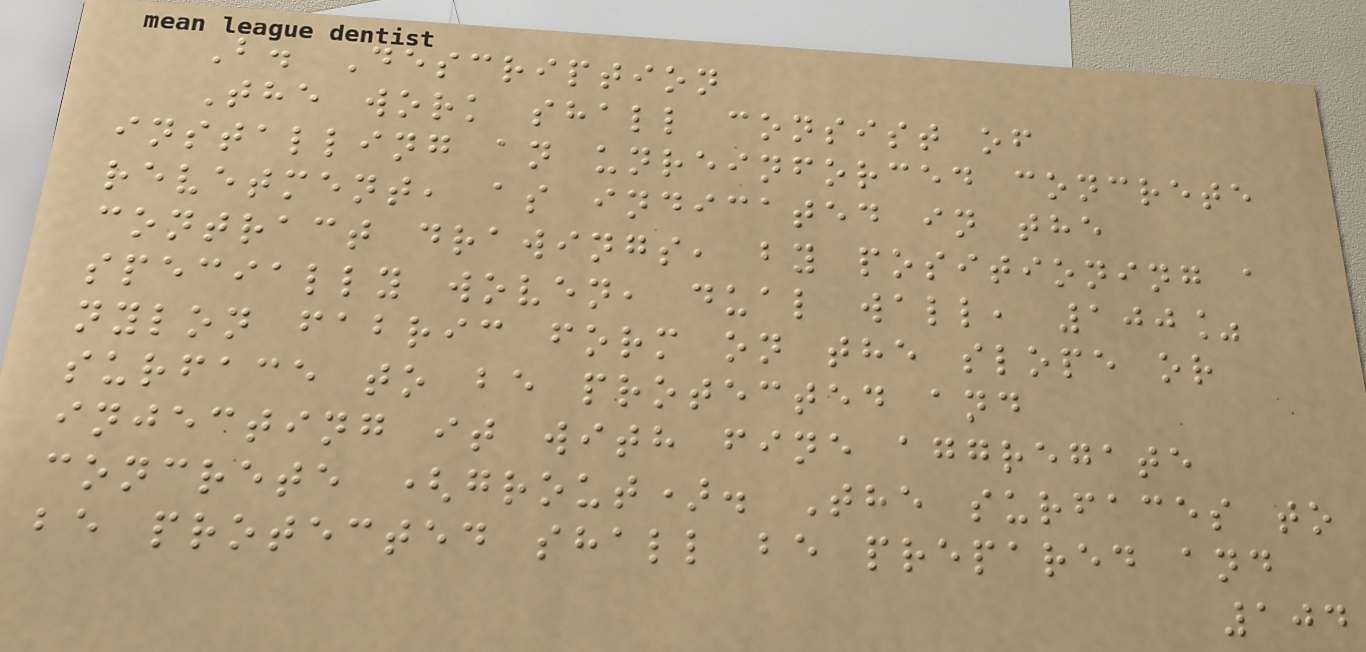B. Description
The work shall consist of
installing an unreinforced concrete
revetment, as indicated in the
contract drawings, by positioning a
specially woven, dual wall, 100%
nylon fabric form on the slope or
surface to be protected and
injecting it with fine aggregate
concrete (grout). The surfaces to
be protected shall be prepared and
104
